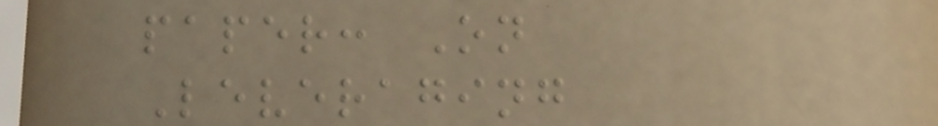paper: On
Leveraging
